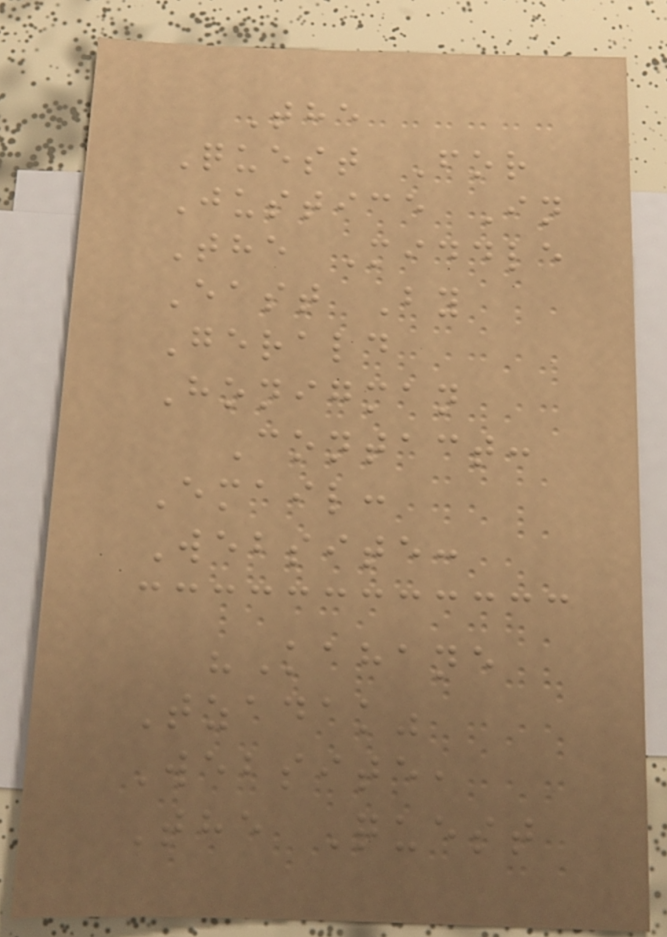The
Quest For
Justice In
The Middle
East By
Gerald
Honigman
Contact:
Email:
Website:
"Kahane
Tzadak"
Website,
The Quest
